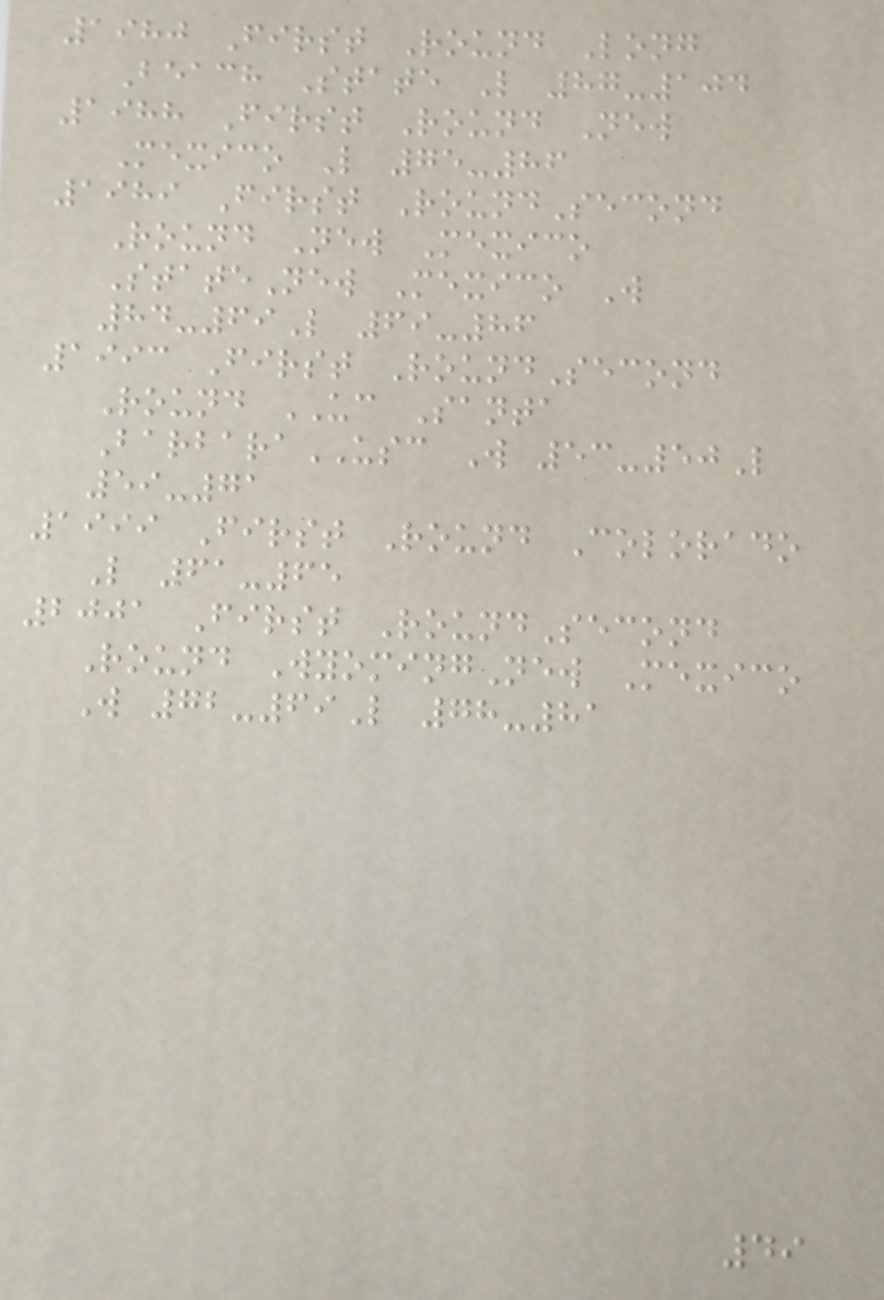1980 First Round Long
Beach State L 87-104
1988 First Round New
Mexico L 75-86
1989 First RoundSecond
Round New Mexico
StateNew Mexico W
84-69L 69-86
1993 First RoundSecond
Round UC Santa
BarbaraUSC W 53-50L
59-71
1999 First Round Colorado
L 61-65
2001 First RoundSecond
Round WyomingNew Mexico
W 72-69L 78-81
49
